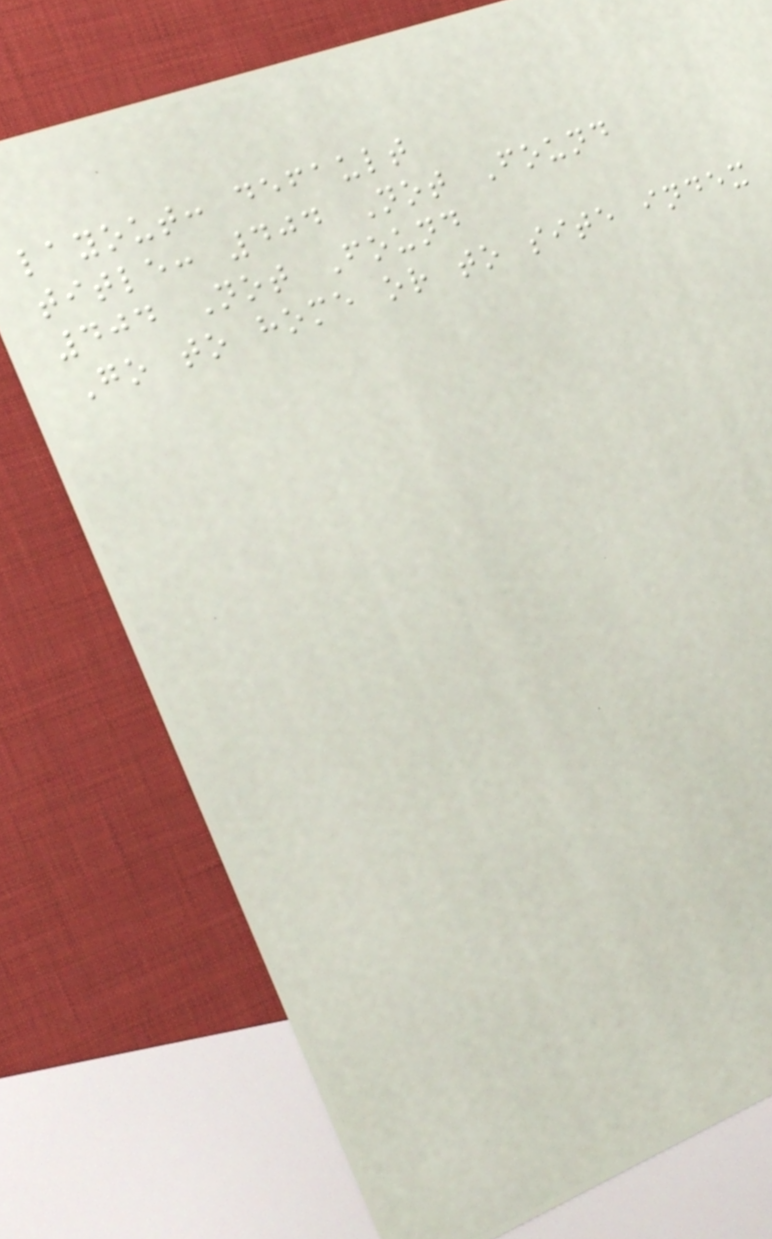layout: default
title: 404 Not Found
404 Not Found
Go to home or to site index
